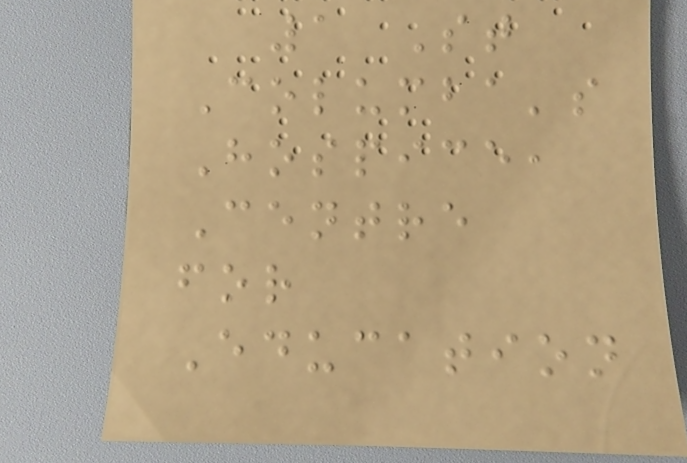1 St
Columba's
Hospice,
Centre
for
Education
